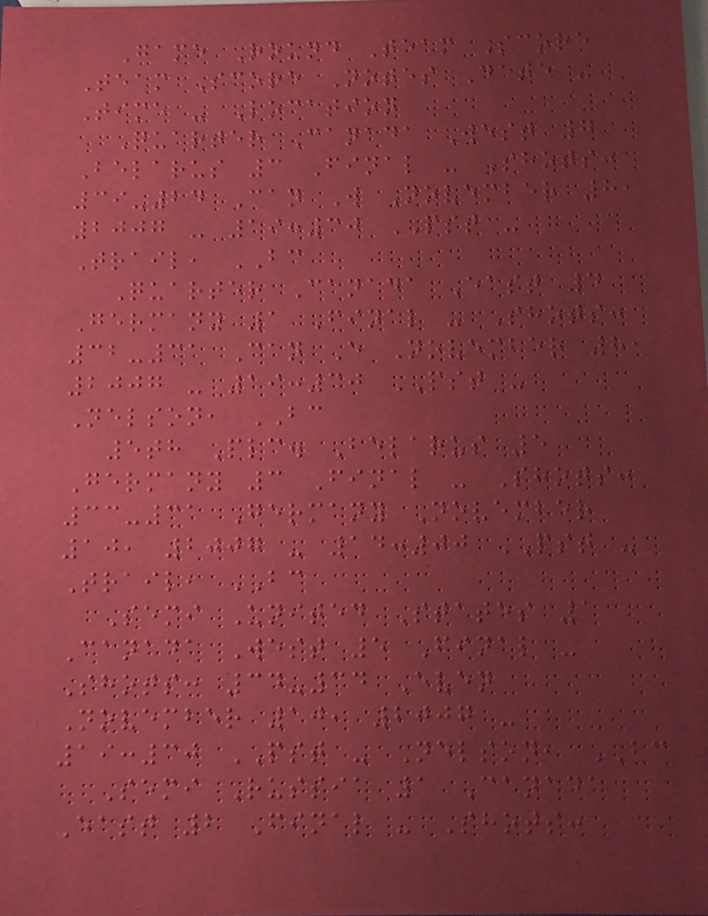Game Round Team Score
Team Score Notes Date -
Time - Location
Quarter Canada West 7
Belarus 3 Final - Shots:
39-24 Can W November 8,
2007 - 19:30 PST -
Trail, BC
Quarter Canada East 4
Germany 1 Final - Shots:
32-31 Can E November 8,
2007 - 19:30 PST -
Nelson, BC
5th Plc. Belarus 5
Germany 3 Final - Shots:
33-31 Germany November
10, 2007 - 14:00 PST -
Trail, BC
Semi United States 1
Canada West 5 Final -
Shots: 34-34 Even
November 10, 2007 -
19:30 PST - Nelson, BC
Semi Russia 1 Canada
East 2 Final - Shots:
